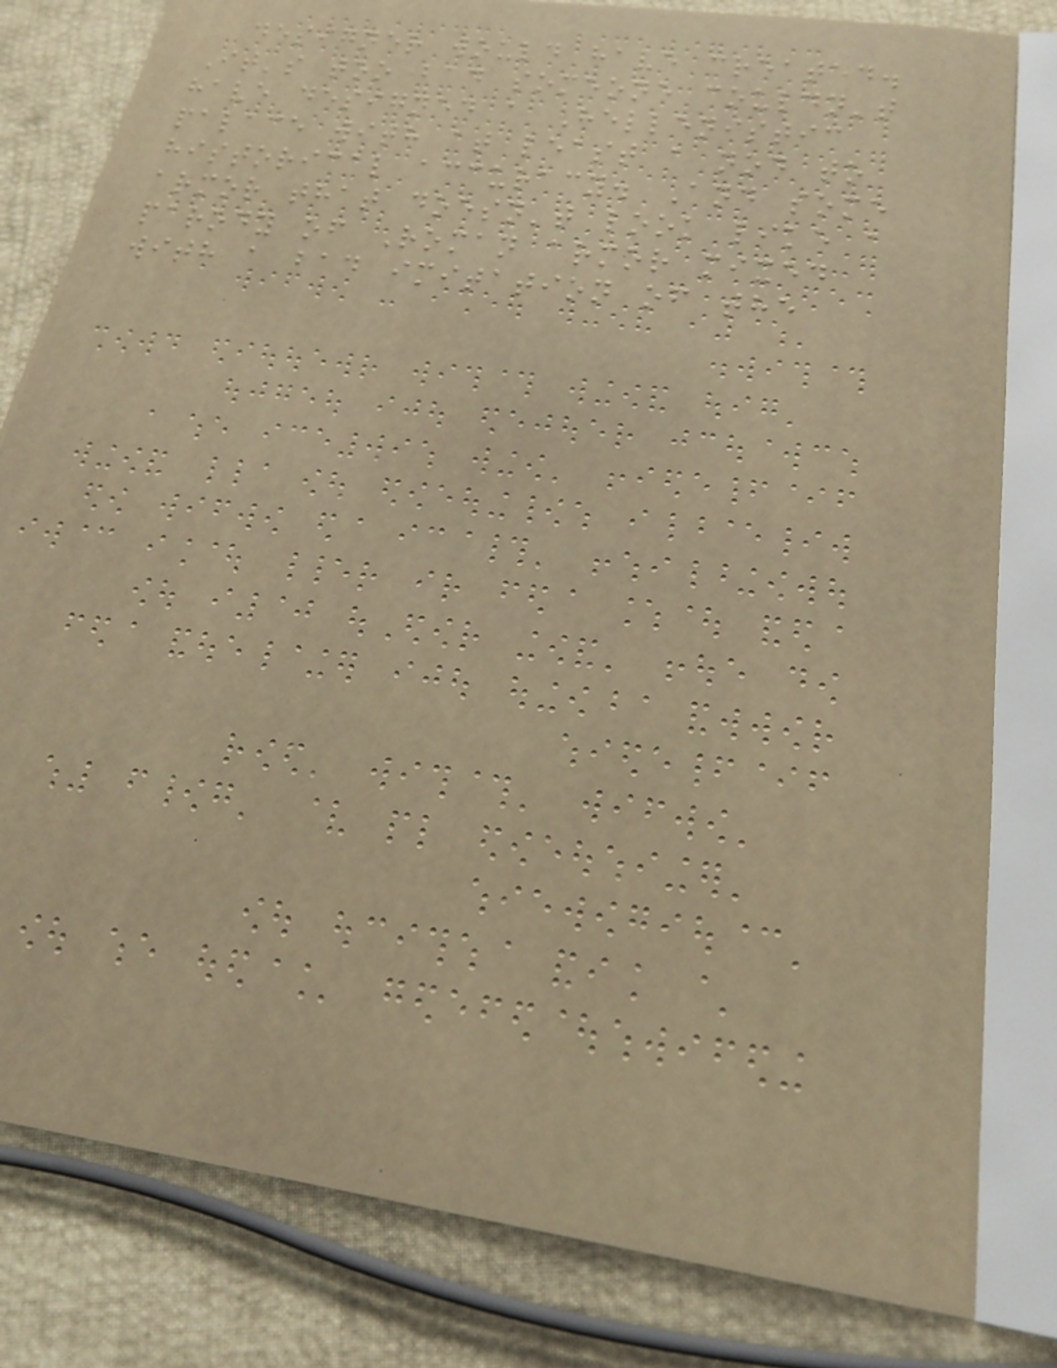designer would have created.
It's too bad someone couldn't
have designed a Hellenistic
palace with at least a nod to
historical accuracy. And some
armor that doesn't look like a
parody of Roman armor mixed
with a bad imitation of the
